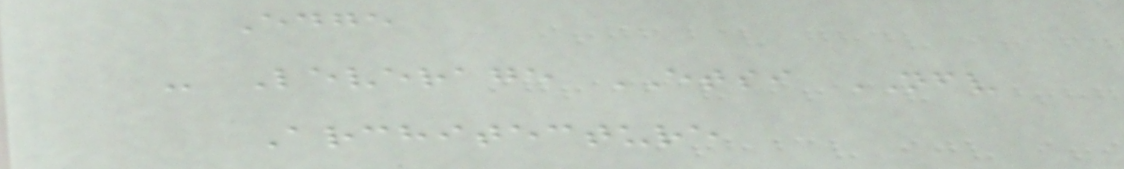Edge
- Leverage ETSI NFV
Architecture
